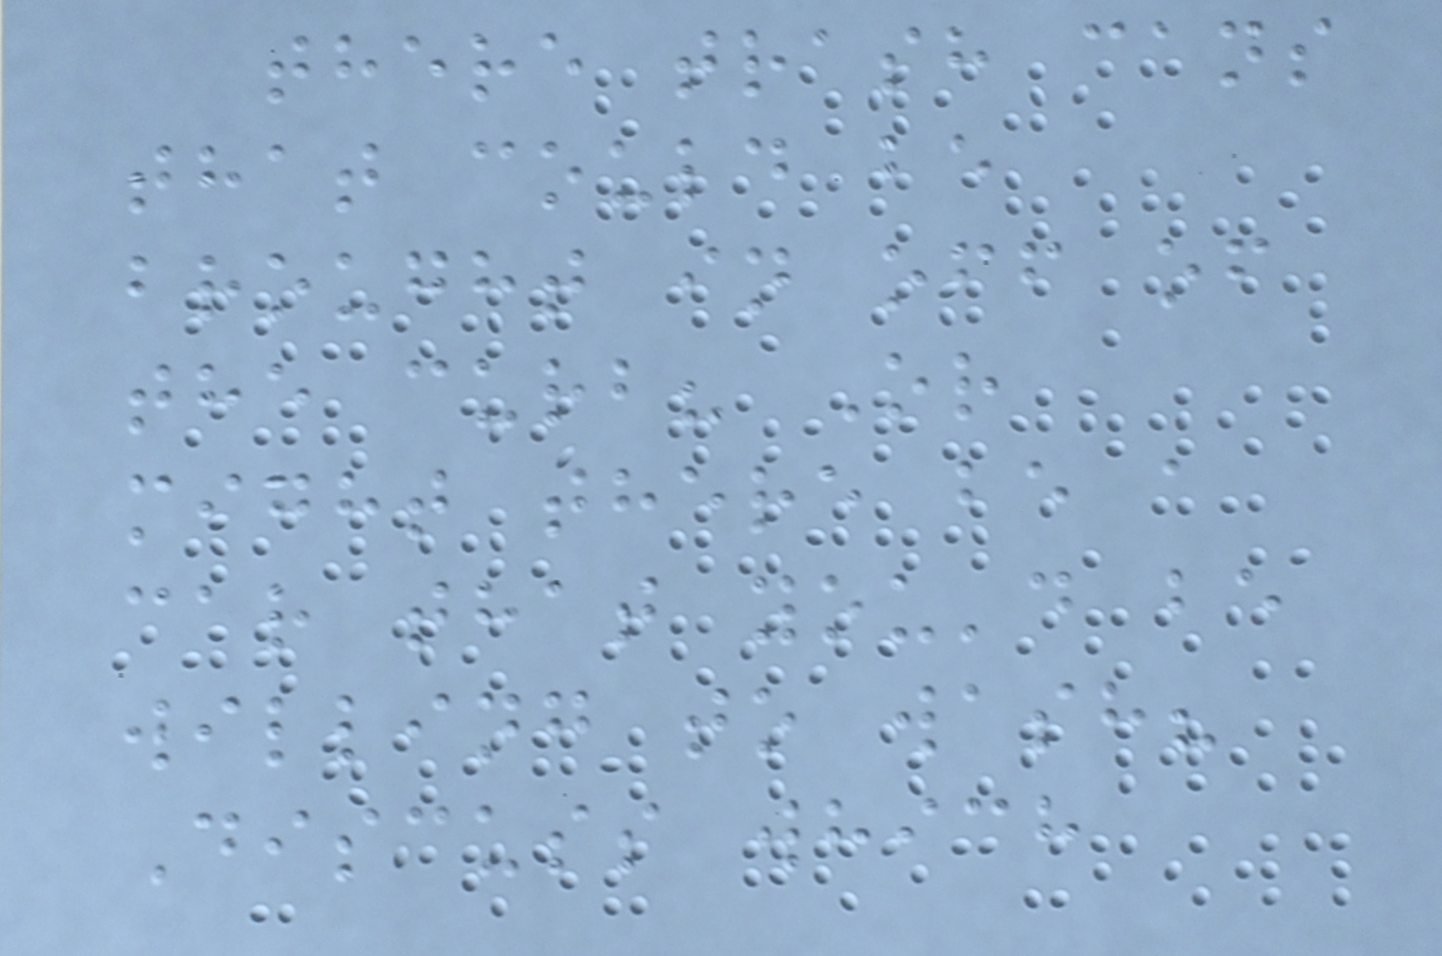there trash cans
that could be
brought in off of
the curb? Or
might there be a
car that you'd be
willing to wash?
Discuss which
